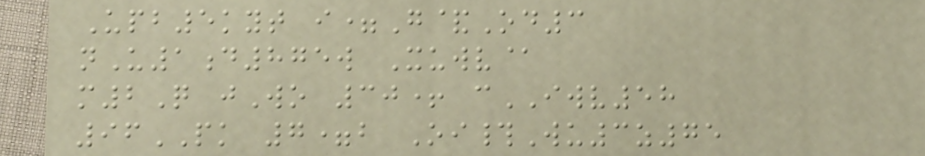Upb5kyt i=G&Od3
nU1d875w Xuwv@
m2Q jWo 30+ cIWV58
96PK 7=b Oi#Wu3z75
